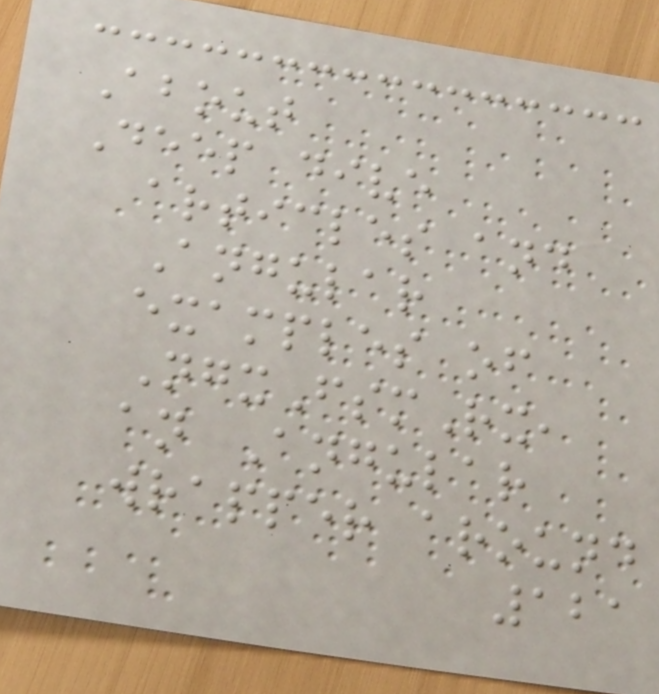About
Deep dive
articles and
Angular
examples of
NgxFsmRx,
an Angular
wrapper around
121
